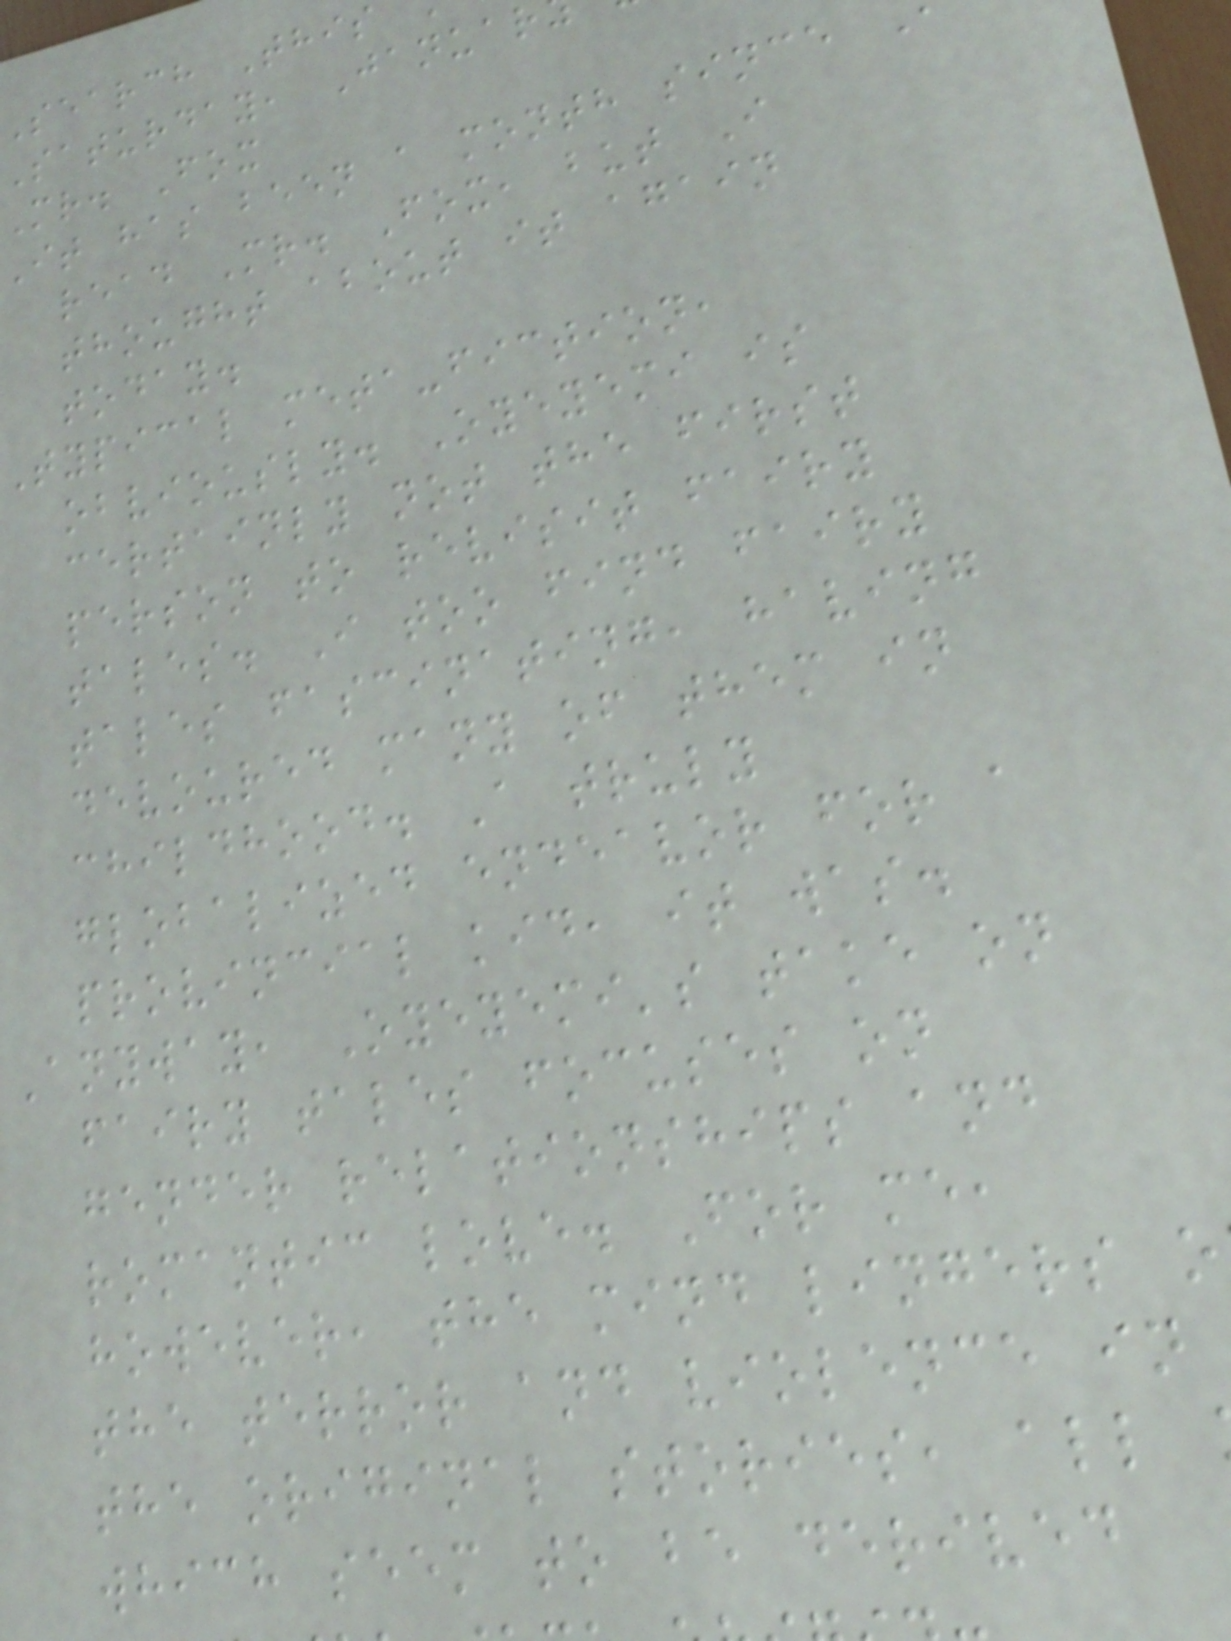Search This
Saturday, Januar
Mr. Fox
It has been a month since
read Mr. Fox, but I
thought about it again
today.
Typical meta-fiction,
obviously. Oyeyemi is
certainly not the first
person to revisit fairy
tales. I too find fairy
tales fascinating, having
devoured many of them in
childhood. A truly
globalized endeavor for a
provincial kid, it was.
Anyway, Oyeyemi's take on
fairy tales focuses on
gender relationships and
romantic love. For me,
however, the mind lingers o
the terror and violence in
the original stories, all
which seem to be derived
